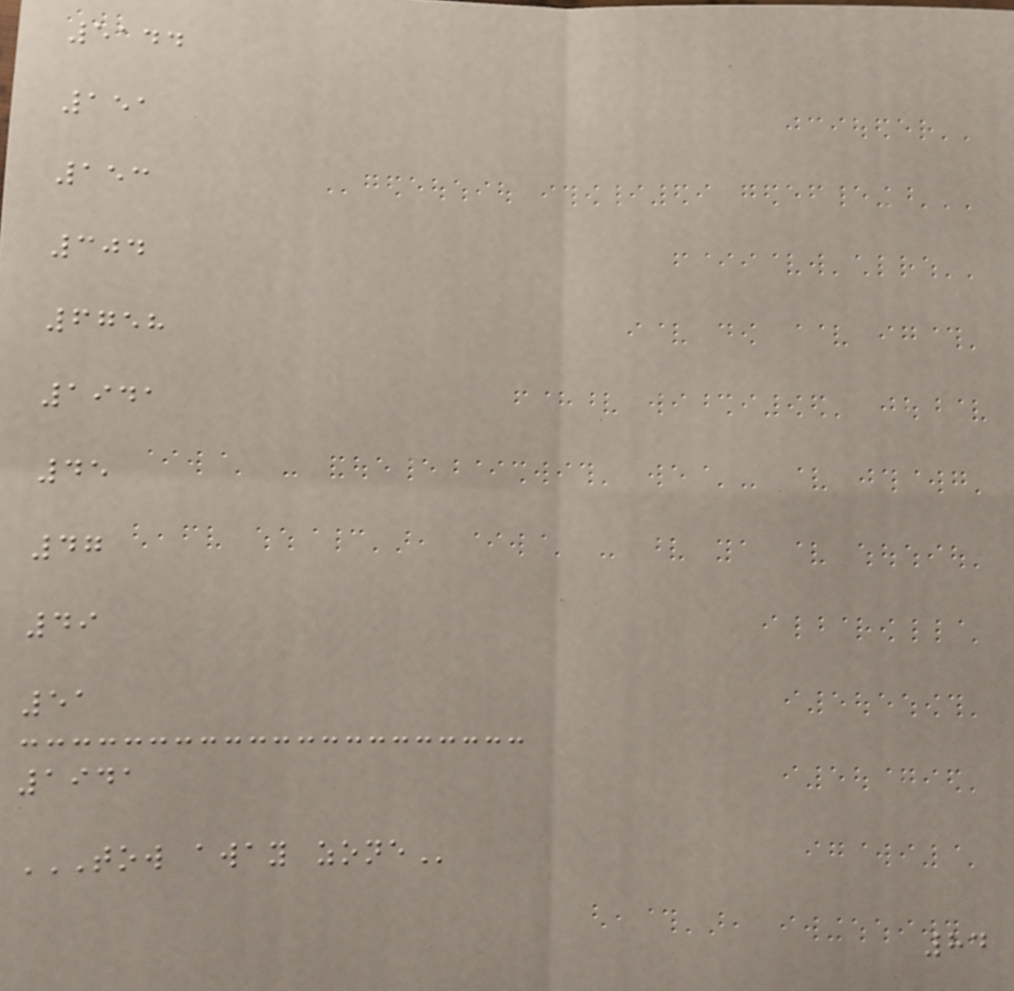5144
151
153
304
6758
1941
45
47
49
51
1941
TOW AWAY ZONE
84
